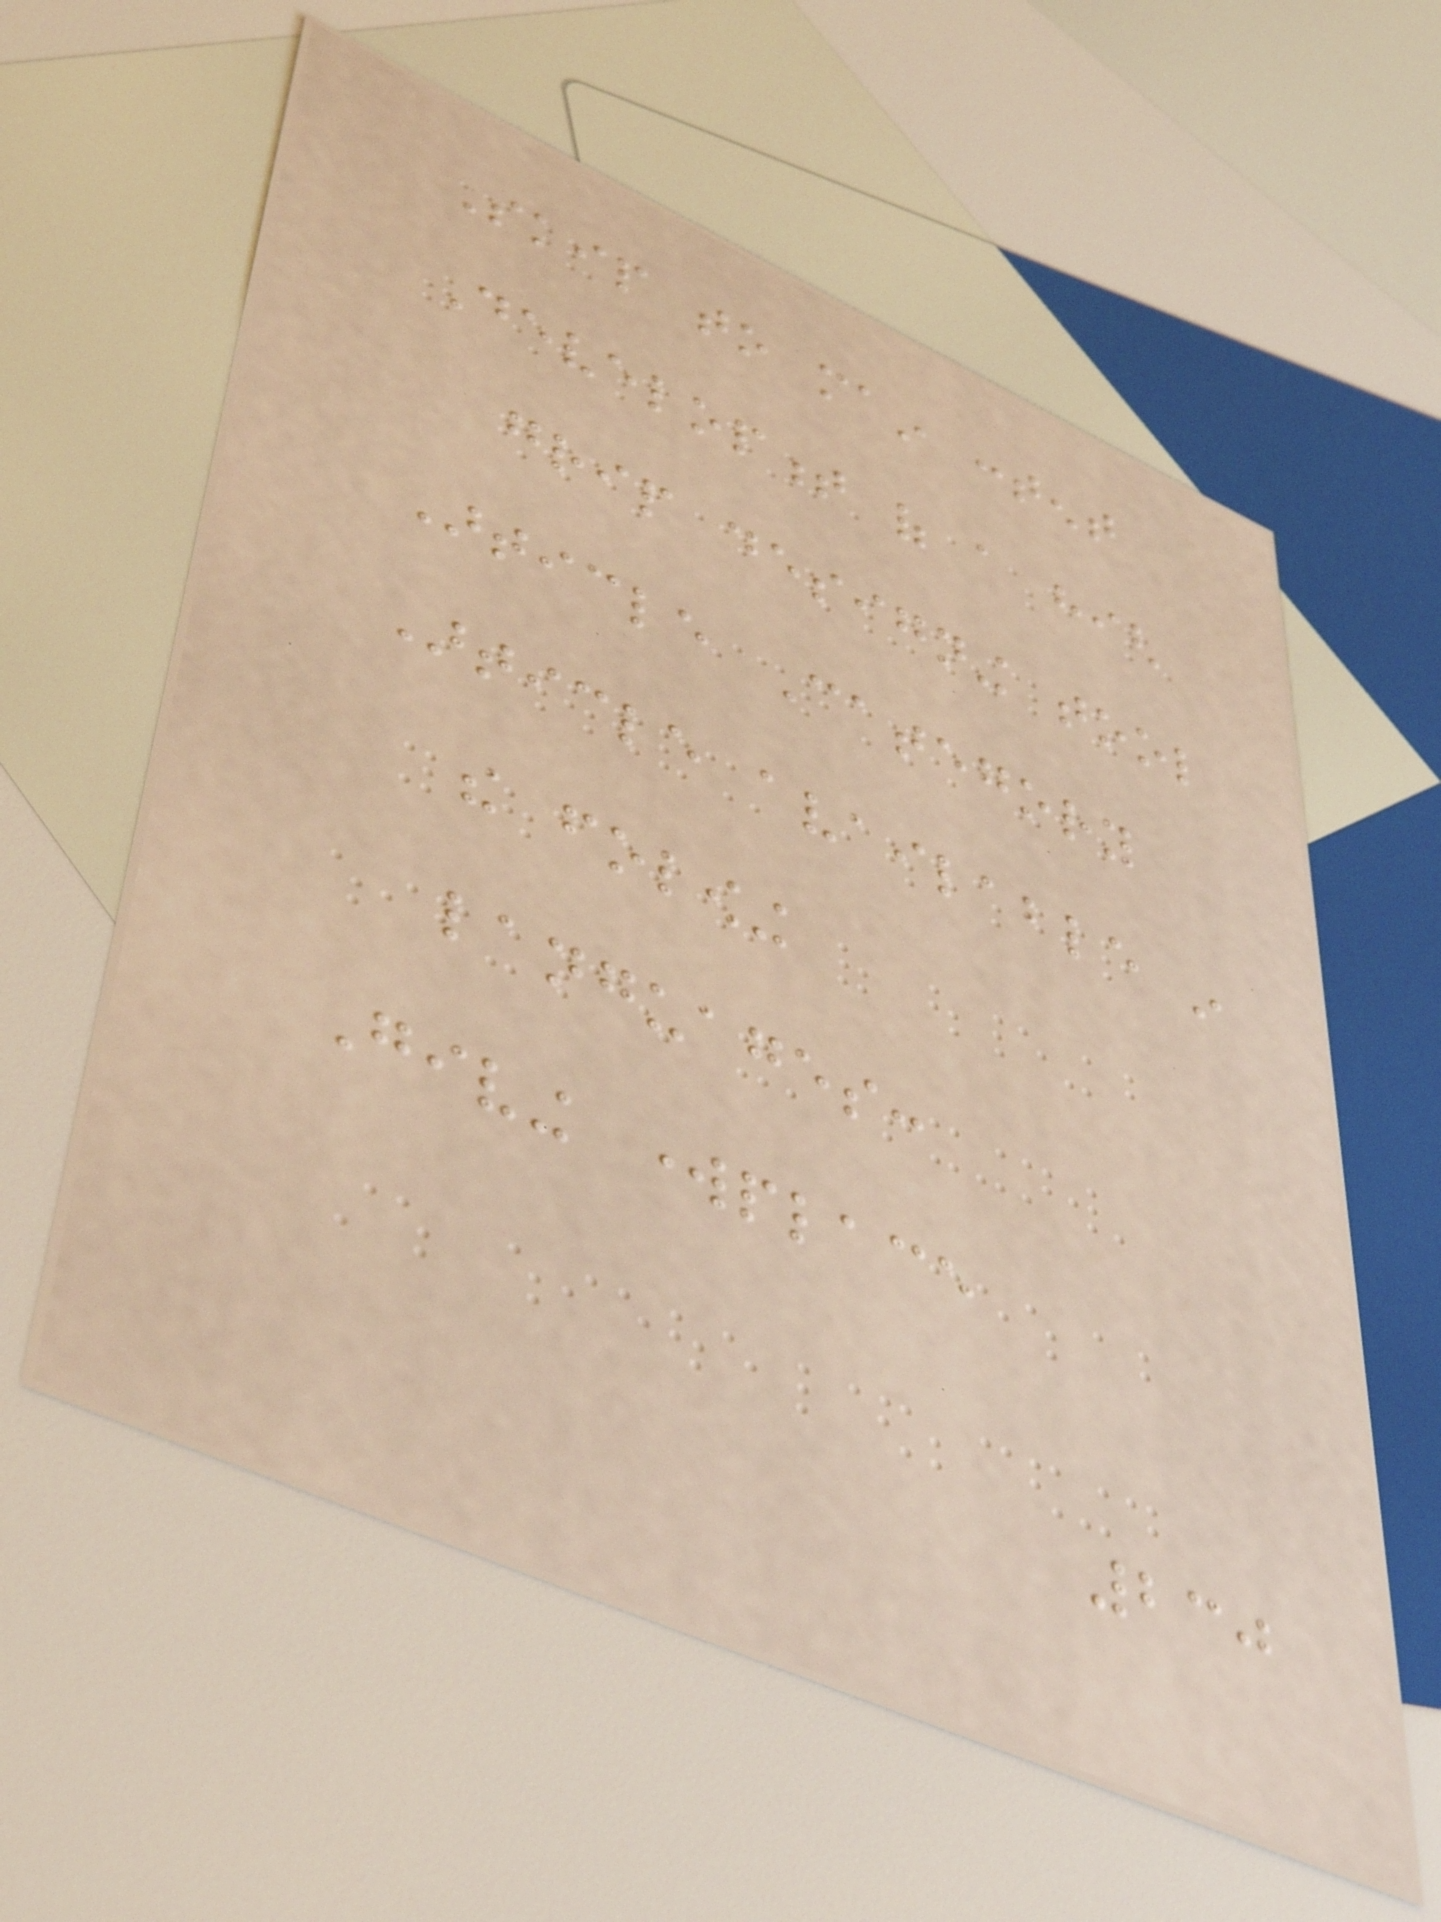Skip to main content
Development of a high
grip designing tool
Article Category
Article available in
the folowing
languages:
Giving workplace
230
